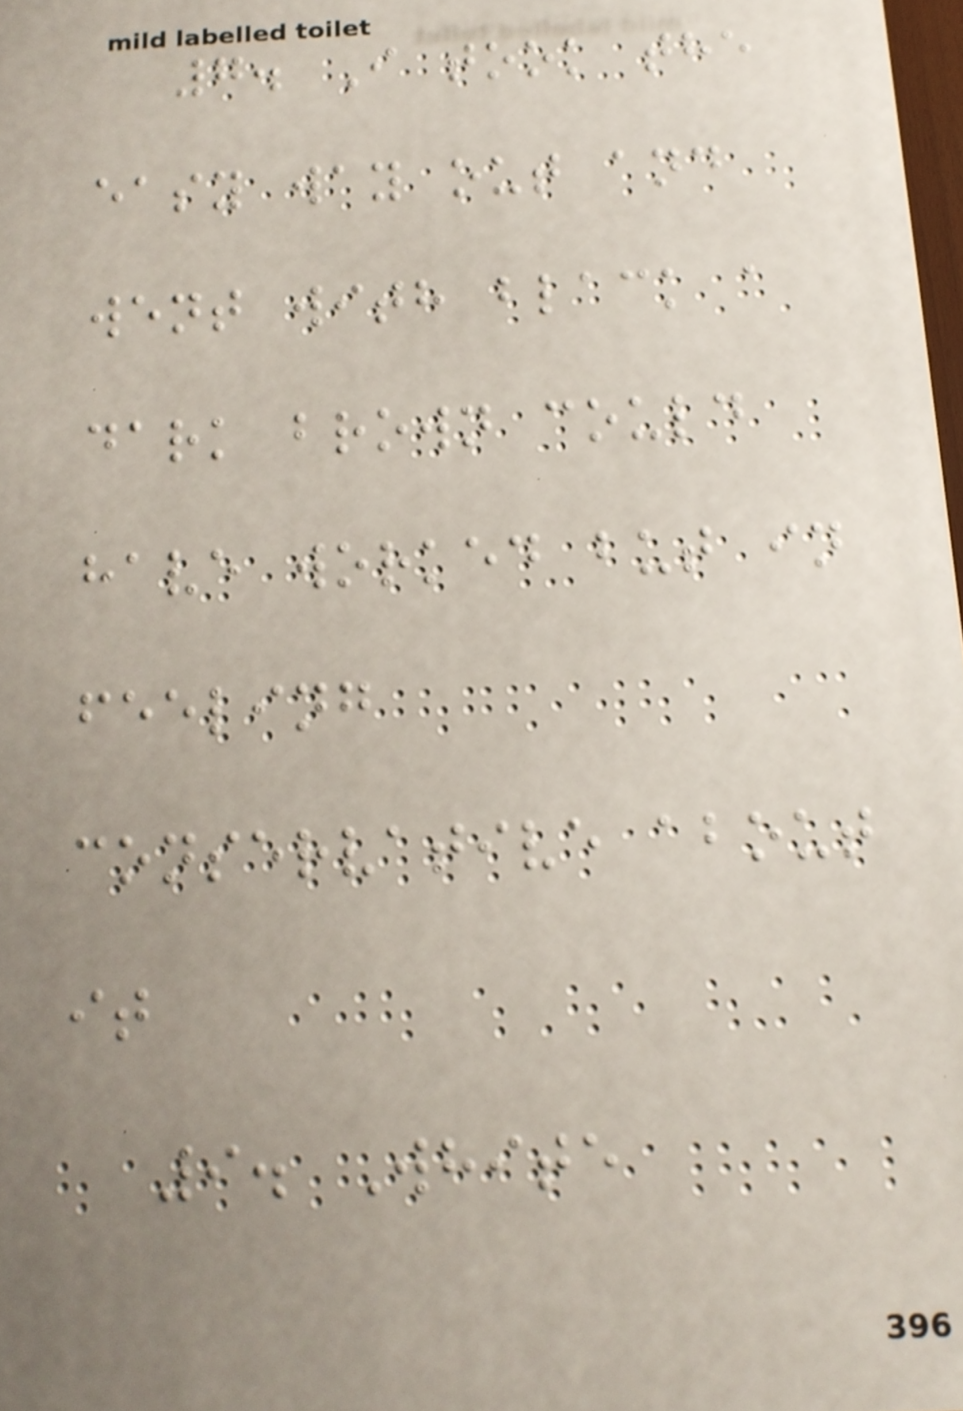7. I took the
easy way out and
went with black a
dark brown could
have worked but in
feeling
conservative about
it
9. White
